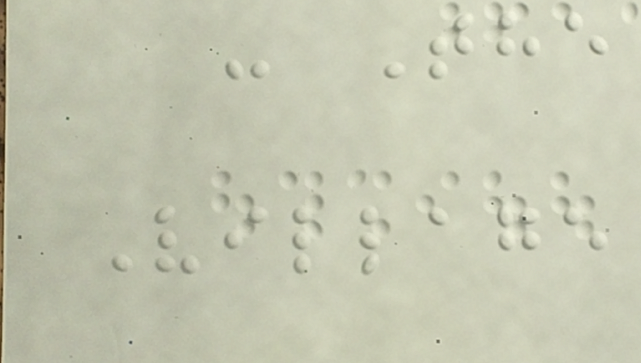- The
Village
